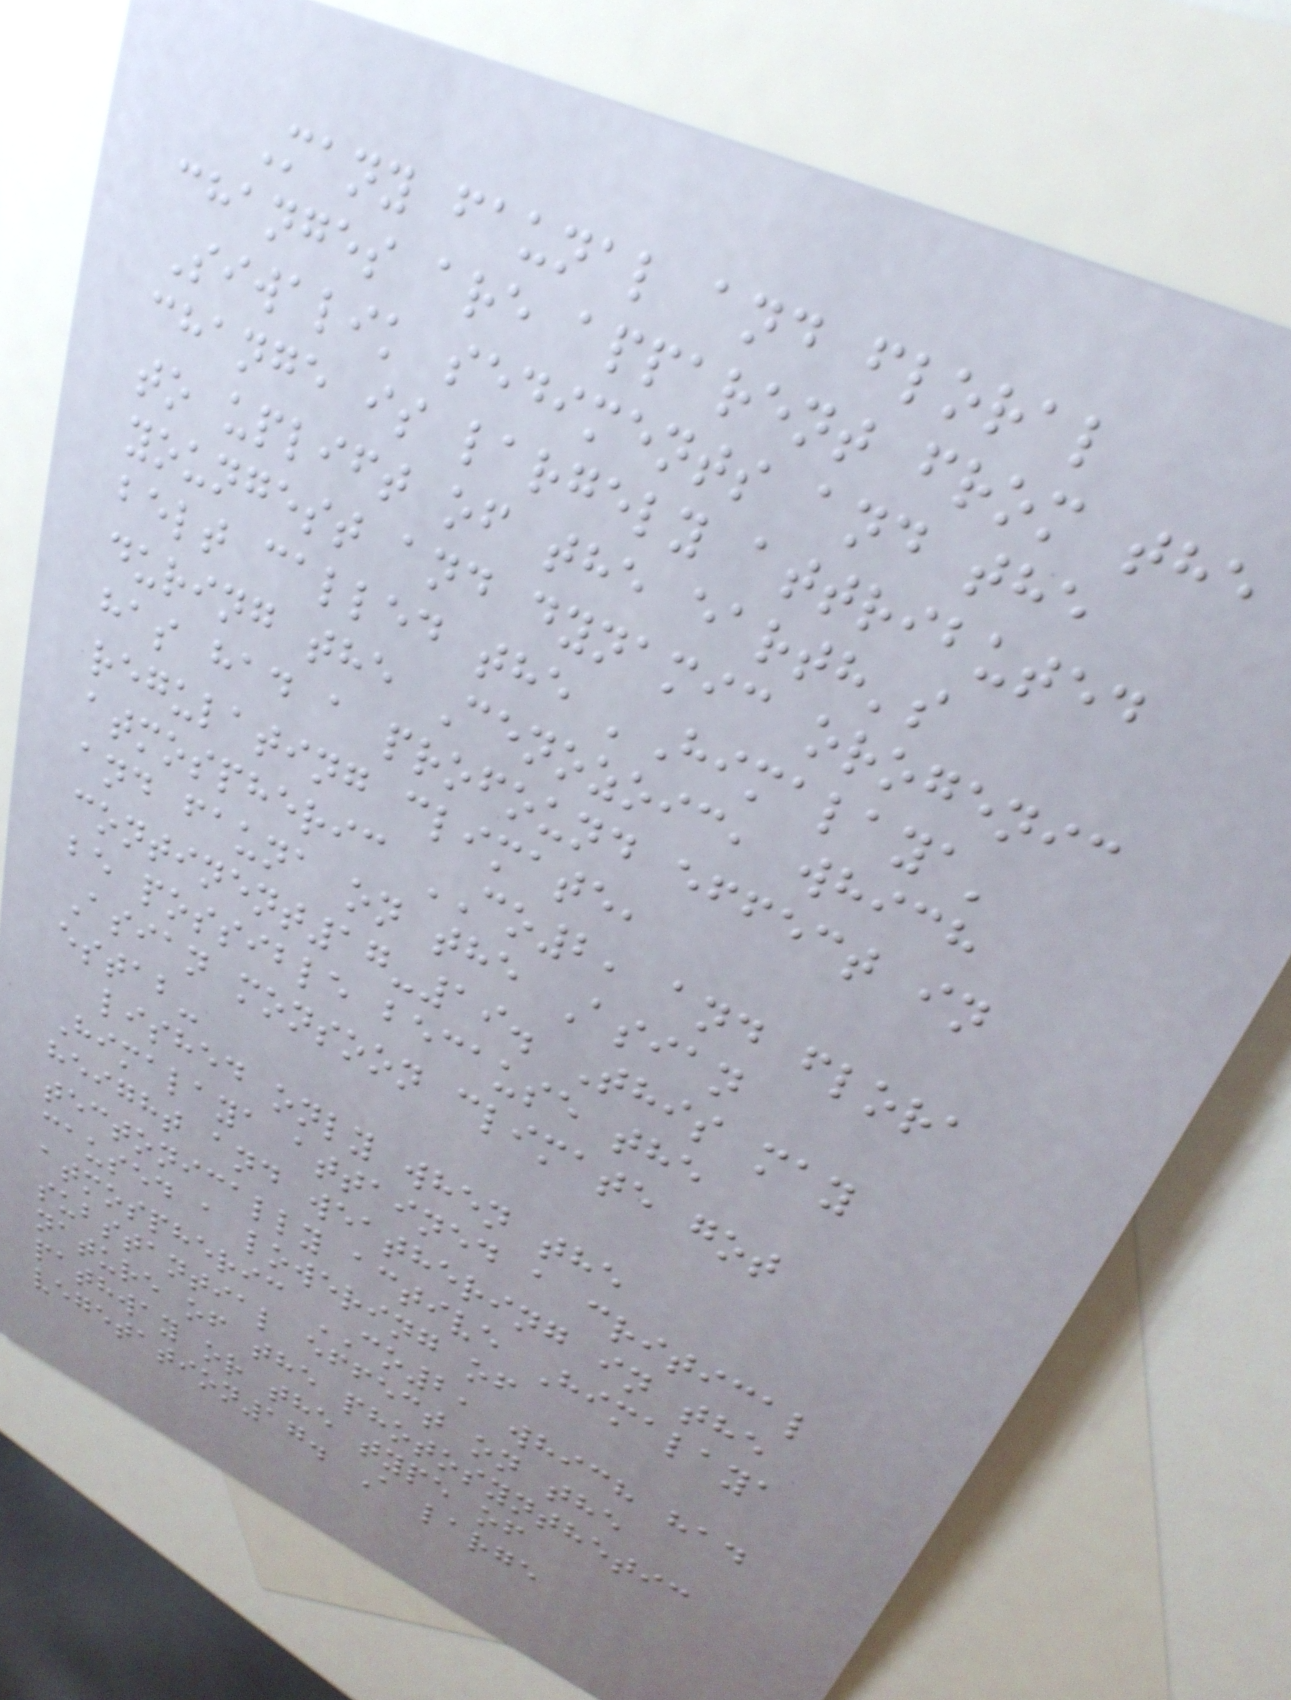Many faunal and floral
changes are apparent from the
Siwalik sediments and the
change is largely attributed
to uplift of the earth's
youngest and dynamic orogenic
belt called the 'Himalaya'
during the Cenozoic, which
has had a profound effect in
regulating climate,
atmospheric CO2, and flora
and fauna on the Asian
continent17-19. This may
be possible because the
Asian monsoon climate got
estab-
lished only when the
Himalaya attained a critical
height and weathering in the
tectonically active Himalaya
caused a lowering of
atmospheric CO2, which had
substantial effect on the
nature of the photosynthetic
pathway or the type of
vegetation17. A large
